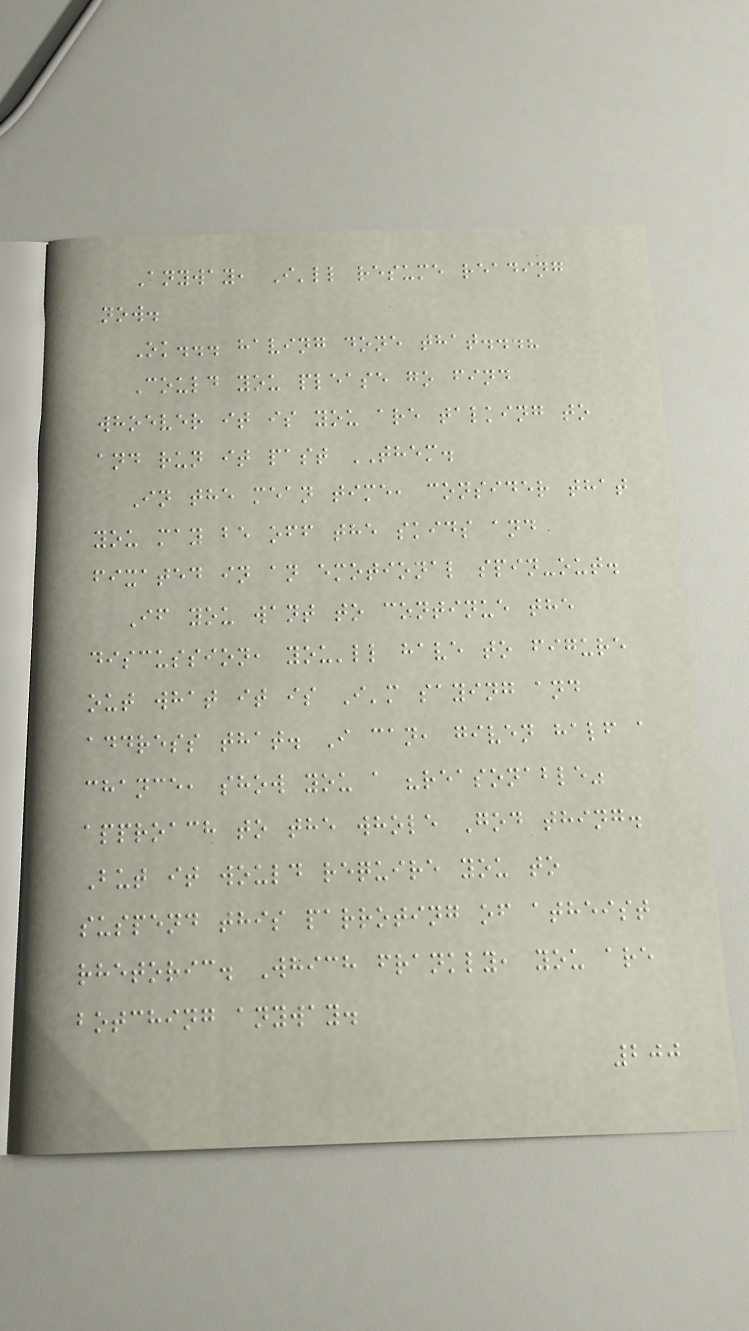Anyway, I'll resume reading
now.
Ok... having done that...?
Could you please go find
whoever it is you are talking to
and run it past THEM.
In the mean time, consider that
you may be off the skids and
fixated in an emotional spin-out.
If you want to continue the
discussion, you'll have to figure
out what it is I'm saying and
address that. I can, given half a
chance, show you a "reasonable"
approach to the whole God thing.
But it would require you to
suspend this parroting of atheist
rhetoric. Which frankly, you are
botching anyway.
200
